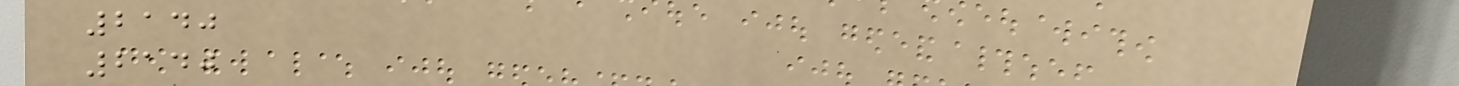2140
2140
